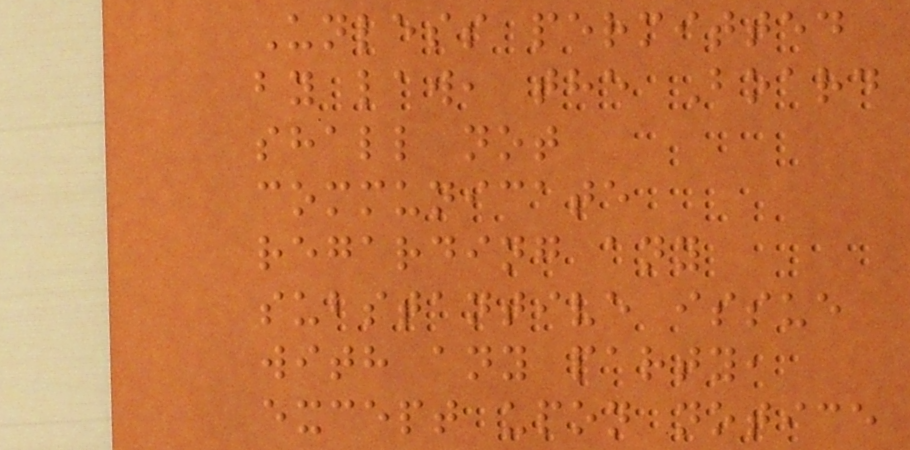Unless permitted
by law, the Board
shall not
communicate
regarding any
substantive issue
with any party,
except upon notice
